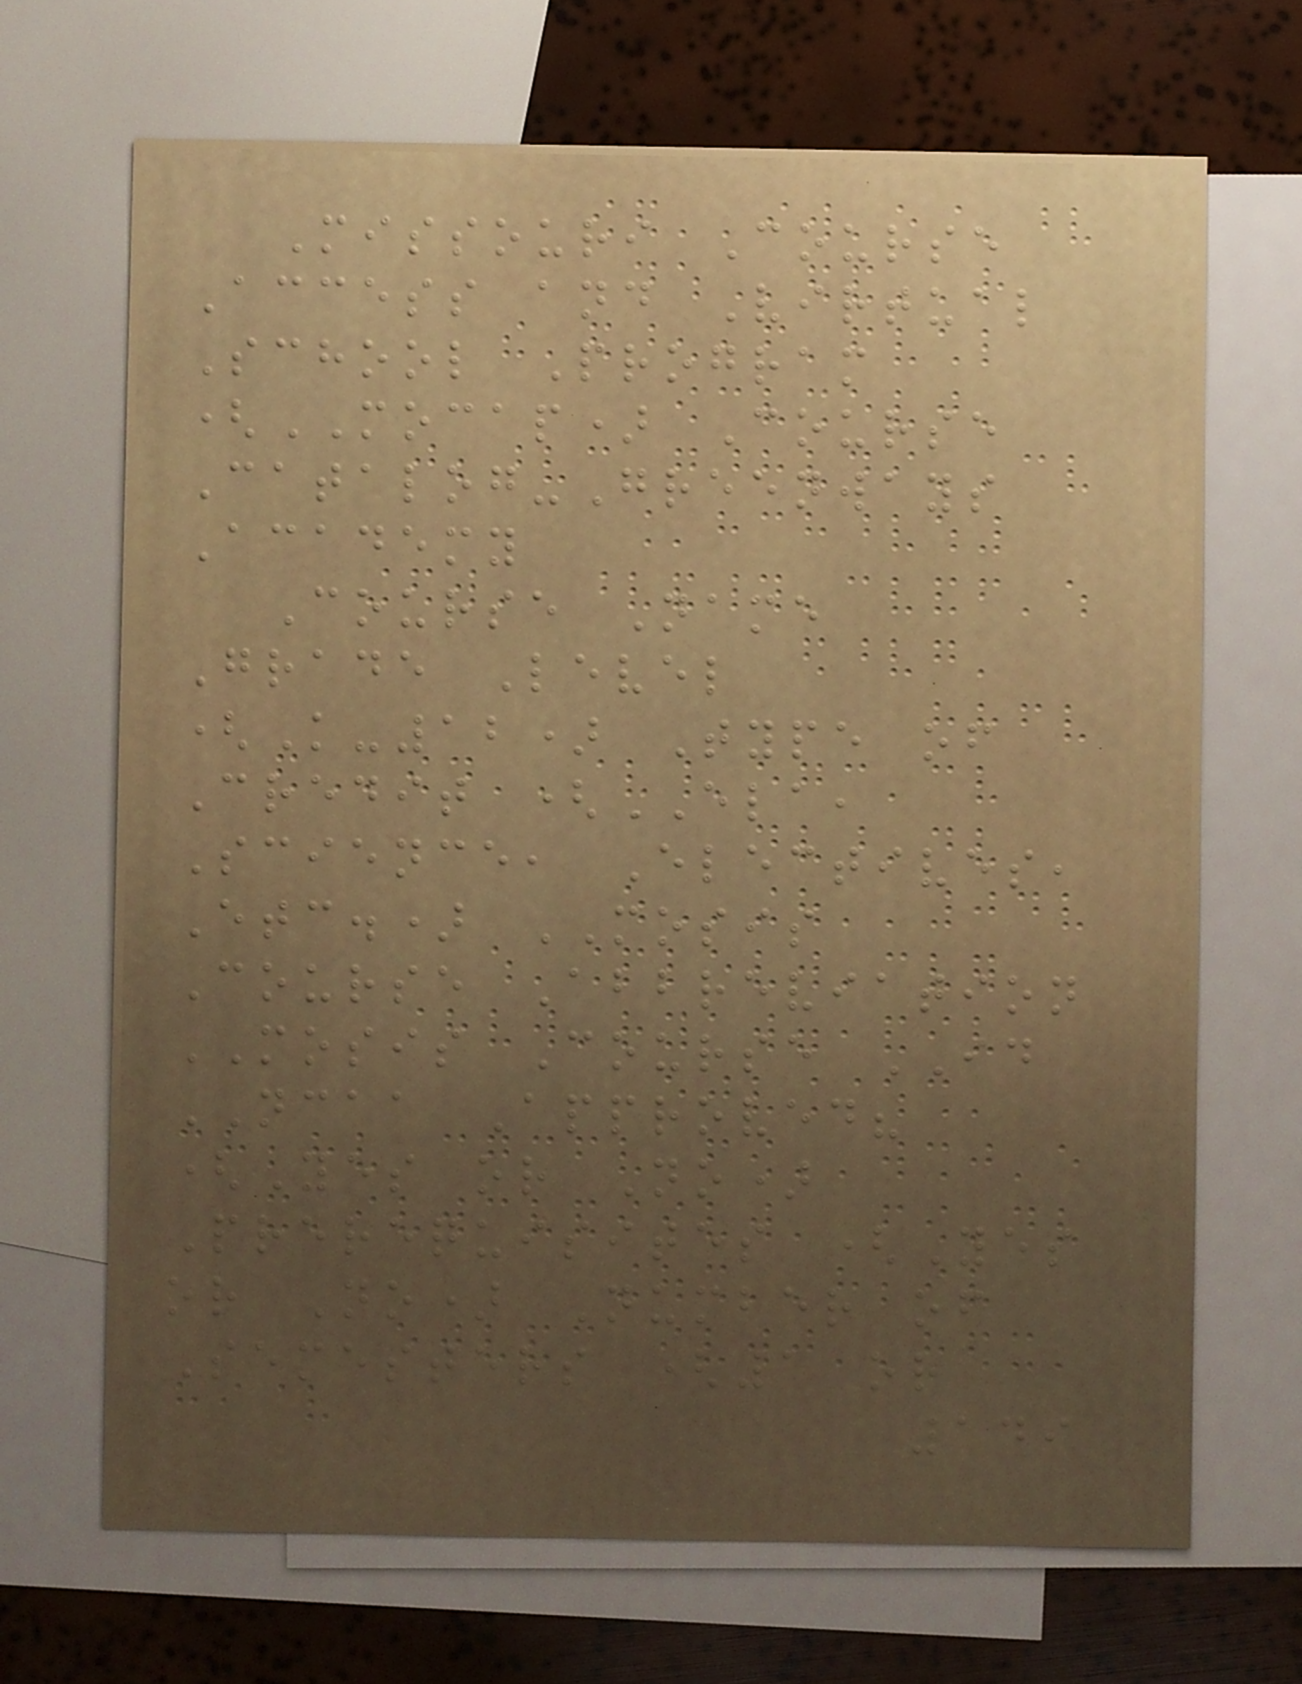Missouri Course
Access and Virtual
School Program
(MOCAP) Course
Catalog-Greenways
Academy
Course Name
Grade Level
(K-12) Type of
Credit (ELA,
Science, Electives,
Etc.) MOSIS
Course Abbreviation
MOSIS Course ID
NCAA Approved?
(Yes or No)
Prerequisites (Yes
or No) Number of
Semesters (1 or
149
